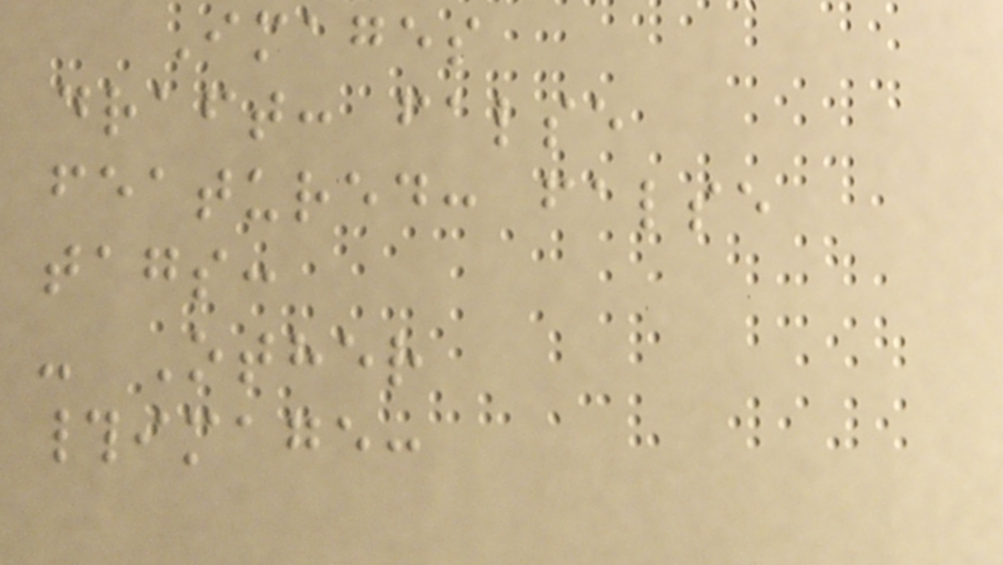Images
draft: false
featured: false
tags:
- Other
#image:
